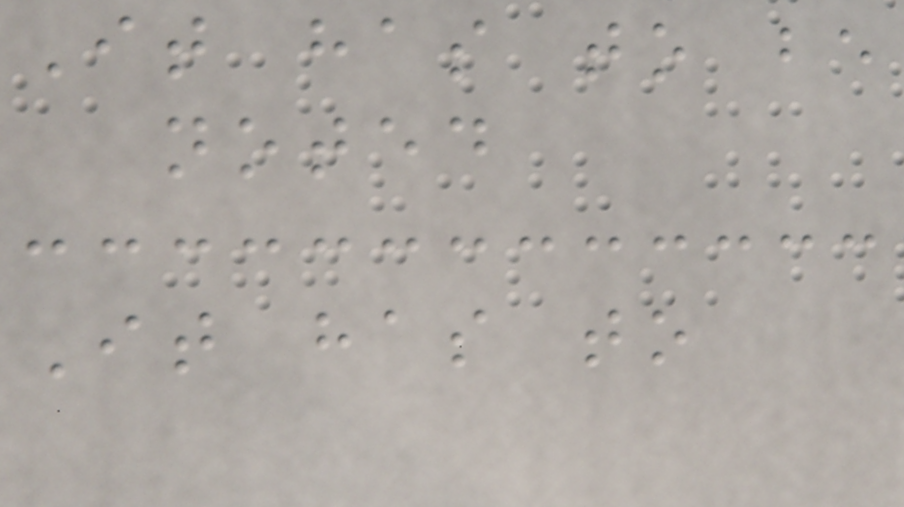It has to be
noted
It has to
